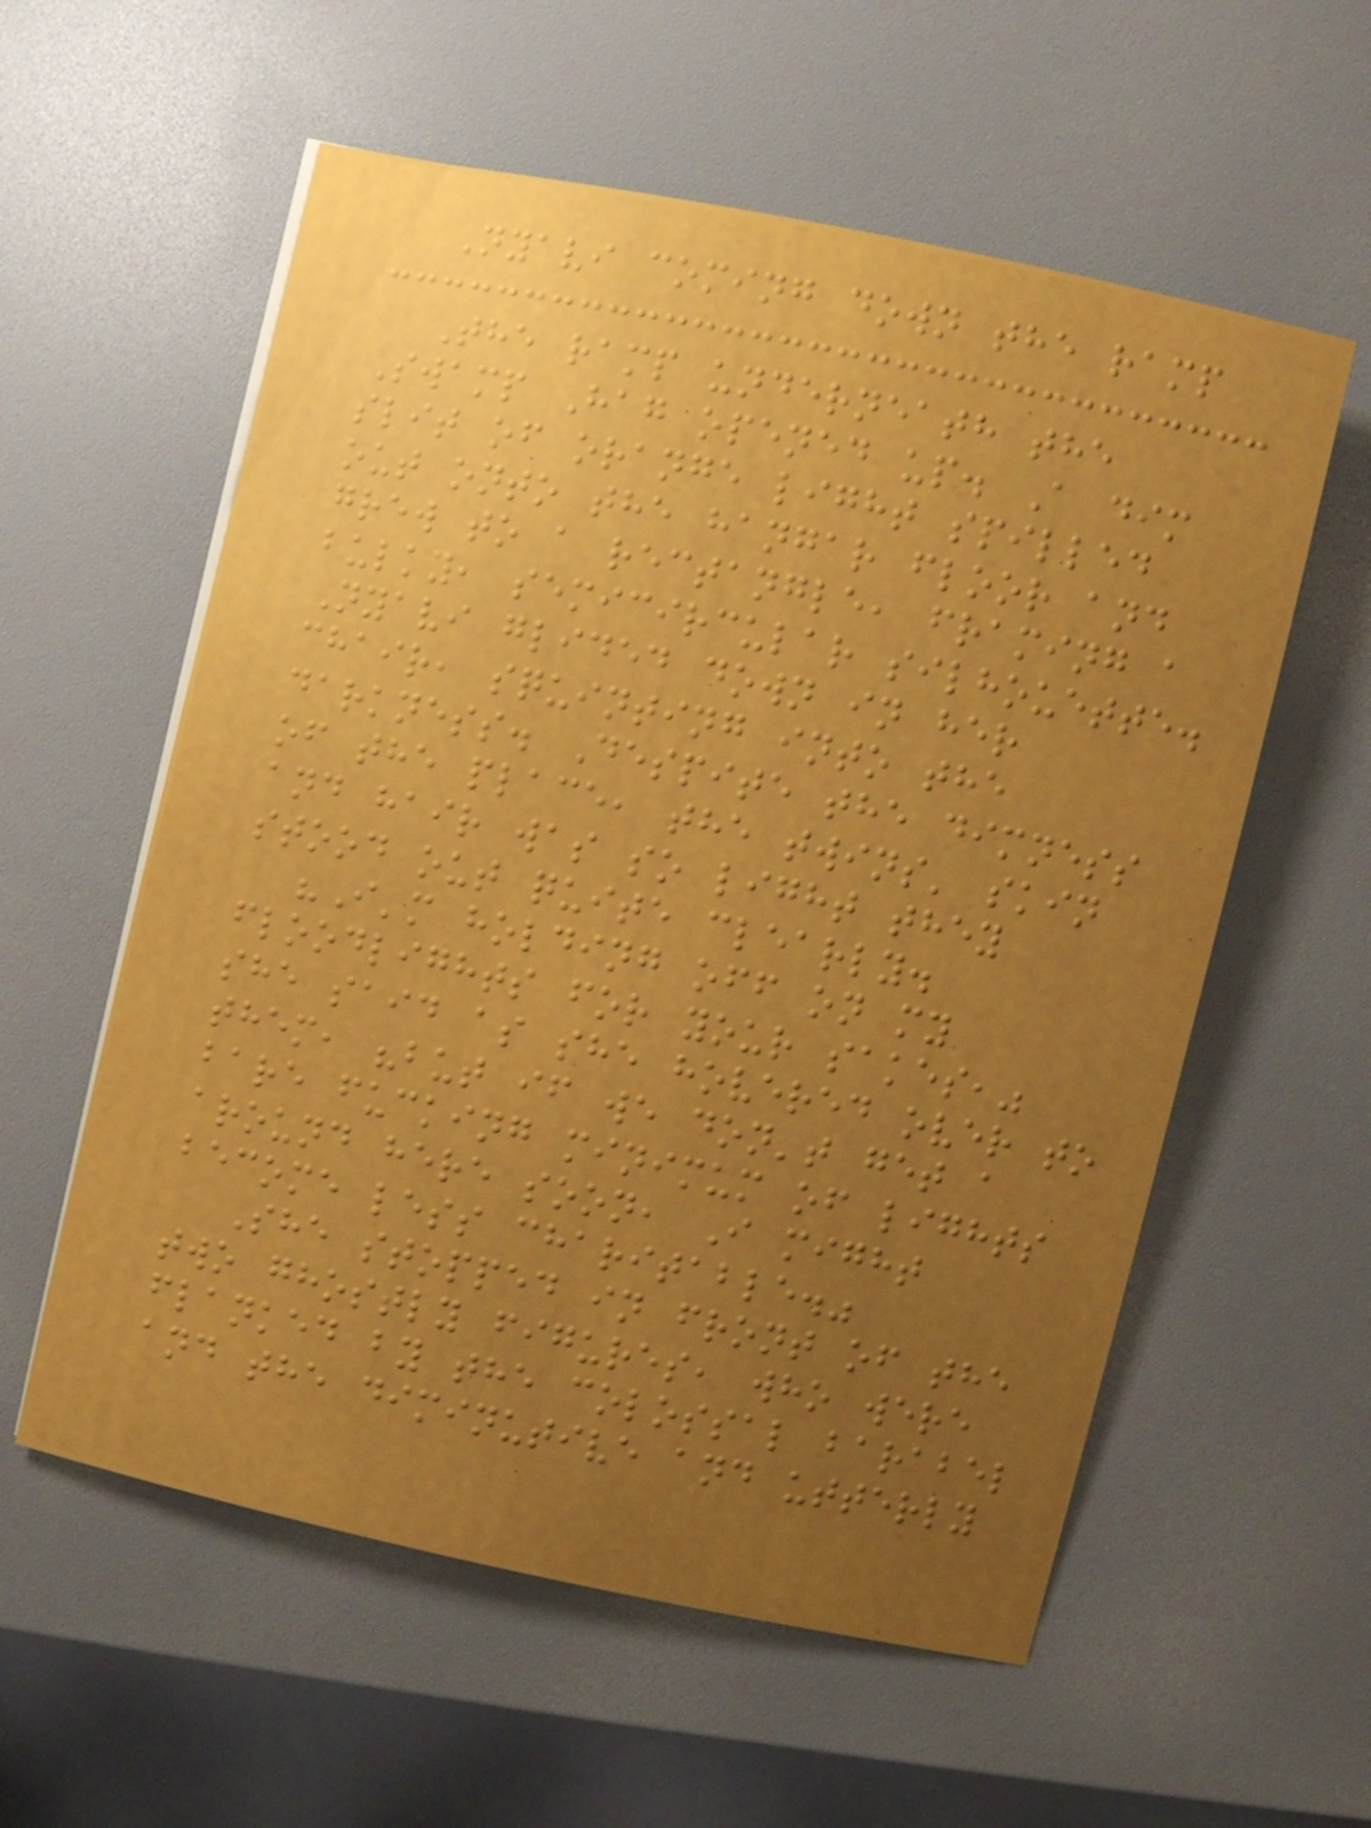Nyavi coming down the ramp
The ramp underneath the
Swamp Hag opened up. A dim
slit of orange light spilled
out onto the hangar floor and
grew to a rectangle, framing a
bulky, semicircular silhouette.
Nyavi glided down in her
chair, squinting into the
darkness. Despite the dimness
of the place, the twins' skin
and hair was so light they
stood out quite clearly.
"I'm holding off on my
floodlights for your sakes,"
she said as she hovered over to
them, "but if we don't get a
bare fucking minimum of lights
around here soon, I might
become less charitable."
She stopped in front of the
two ghostly figures, who were
flanked by the colossal barabel
and the diminutive and utterly
